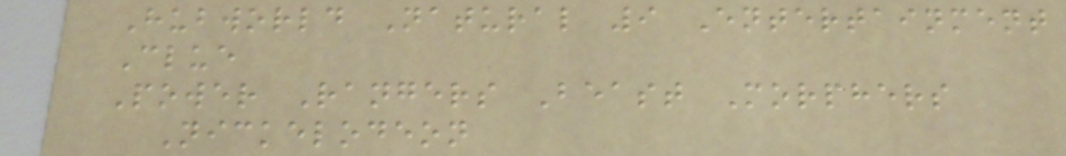Hubworld Natural 9 Entertainment
Clue
Power Rangers Beast Morphers
Nickelodeon
